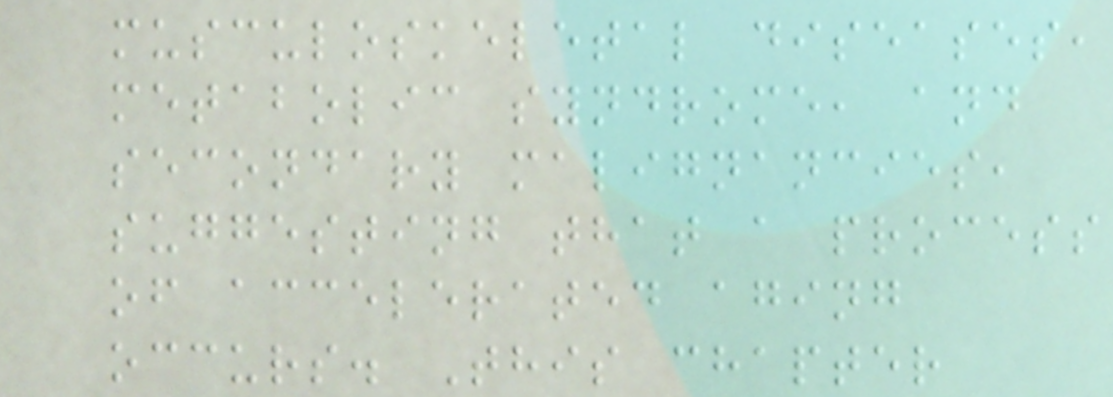musculoskeletal diseases,
metabolic syndrome, and
secondary malignancies,
suggesting that a process
of accelerated aging
occurs. This chapter
